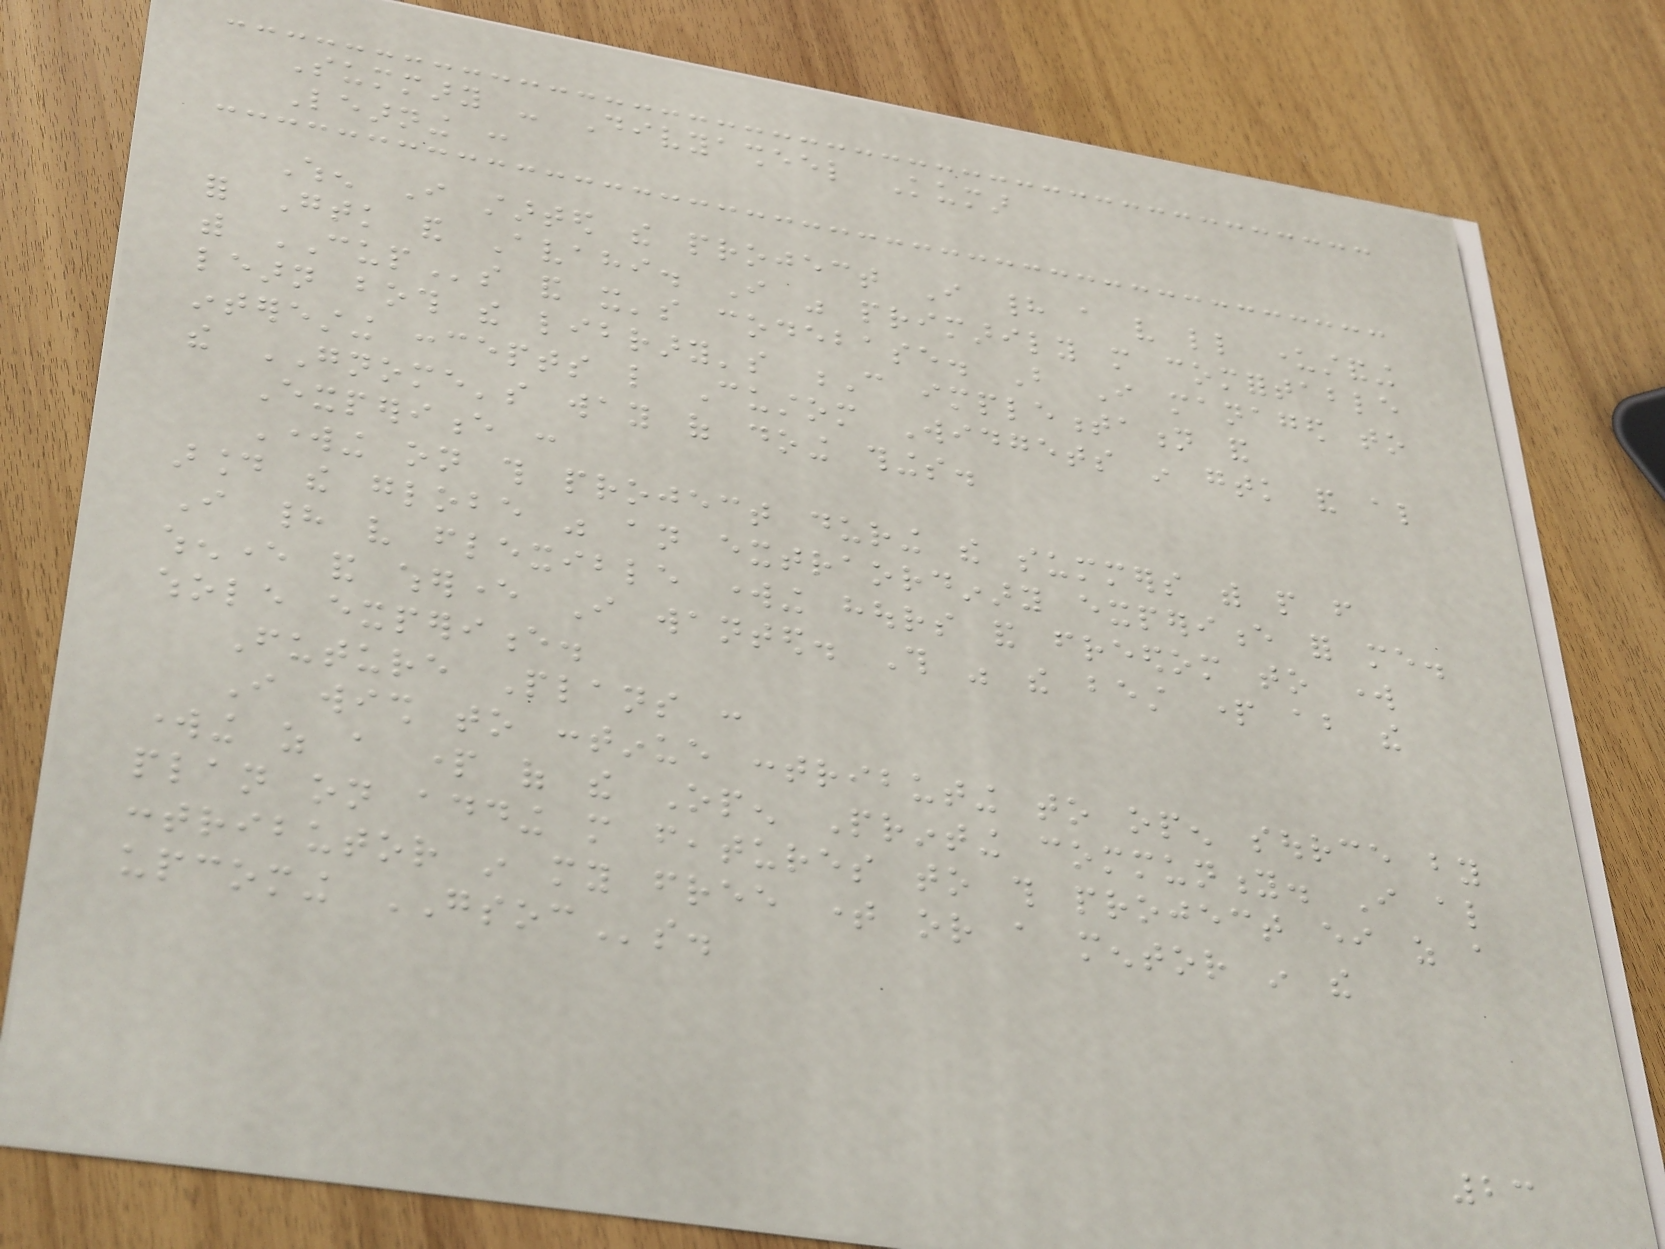Summary - Divyasheel Kumar
Learning :
When I started the project I had a very little understanding
for Gtk and Avahi. I was primarily more comfortable
with CUPs and it's codebase. But I managed to
learn both the library's C implementation and
interesting concepts like Custom Widgets in gtk and also
the GNOME's way of doing things.
Experience :
Working on this project during the summers with people from
around the globe was an extraordinary experience for me.
I had very flexible working hours and freedom to work
whenever and wherever I wanted. This was the best part about the
whole experience.
Future Plans :
I wish to continue contributing to open source by
working as a part of the Open Printing community. I also
plan on adding more features to this project either as a
contributor in my free time or a mentor in the
upcoming GSOCs.
23
